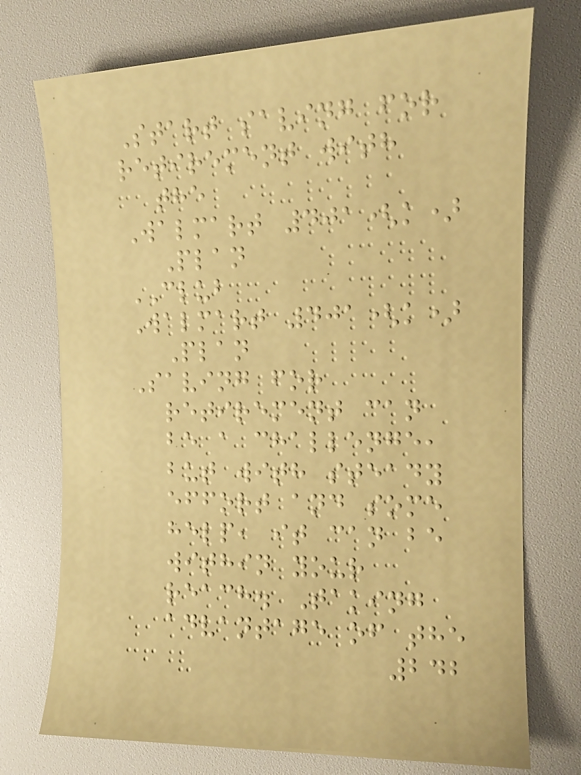Start saving for
retirement with
the
Walmart 401(k)
Plan
CLUB
Walmart 401(k)
Plan
Saving for
retirement can
be a challenge,
but with steady
effort and some
help, it can be
within your
reach. Taking
advantage of the
242
